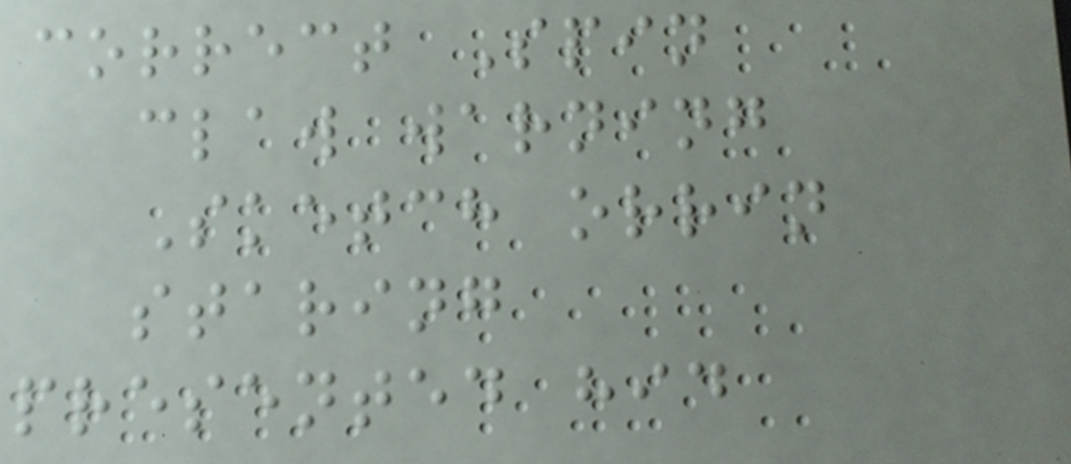correct Spin
claw warning
Sketch orrin
staring
presented hid
